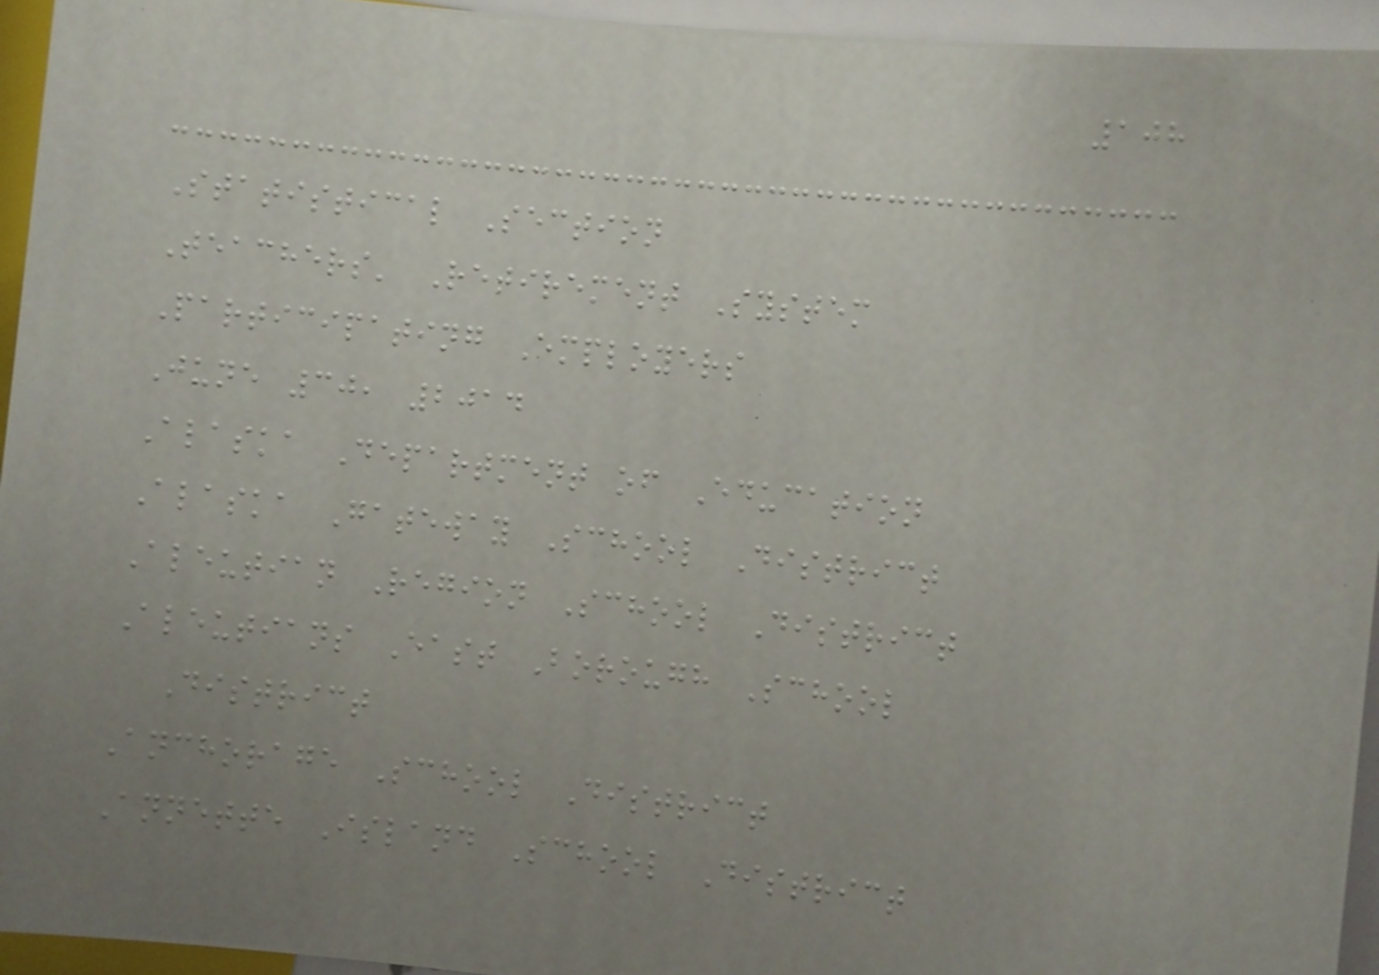108
Statistical Section
Teachers' Retirement System
Participating Employers
June 30, 2014
Alaska Department of Education
Alaska Gateway School District
Aleutian Region School District
Aleutians East Borough School
District
Anchorage School District
Annette Island School District
